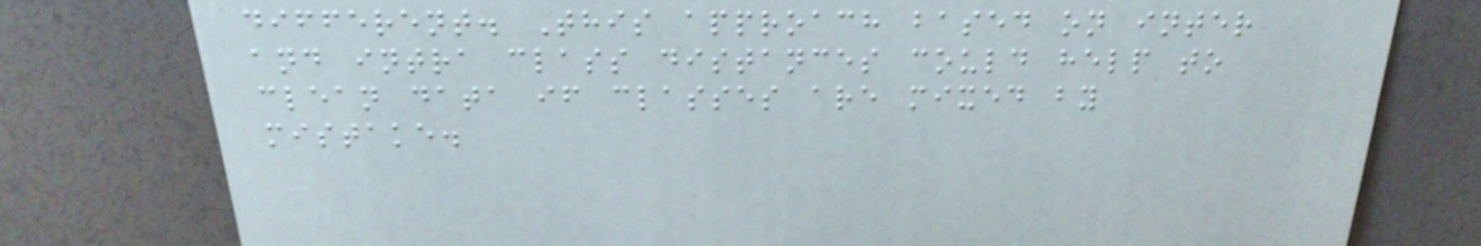different. This approach based on inter
and intra class distances could help to
clean data if classes are mixed by
mistake.
